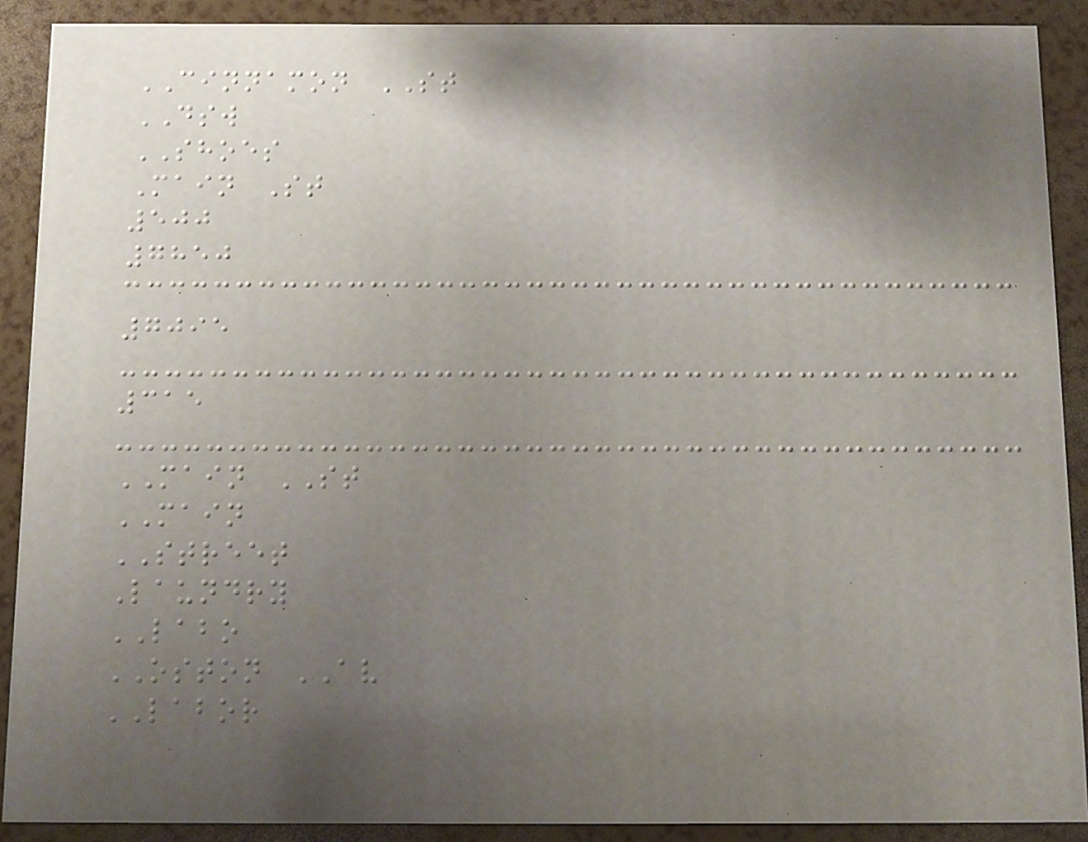CINNAMON ST
DSW
SHOES
Main St
500
7850
7095
315
MAIN ST
MAIN
STREET
Laundry
LABO
OSTON AV
LABOR
